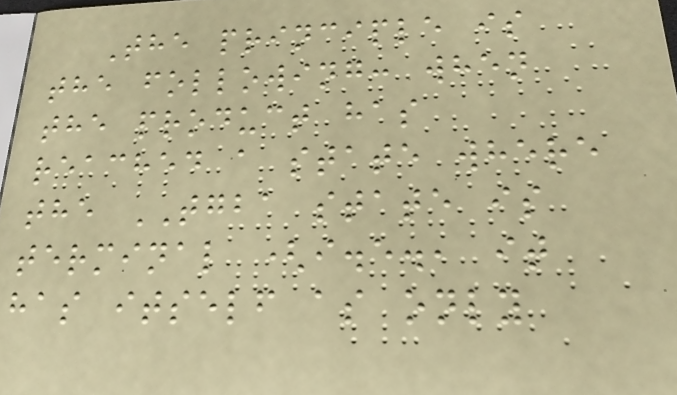The principle is
the following: when
the product has
reached a state where
the TGBA state is
terminal (i.e., it
has itself as only
